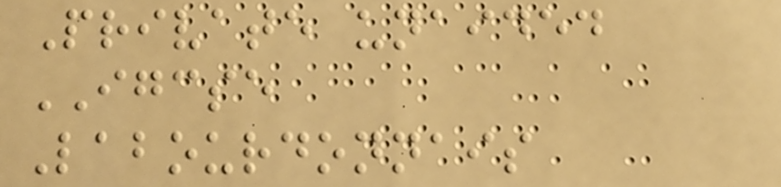Private unaided
IGCSE
Labourdonnais
